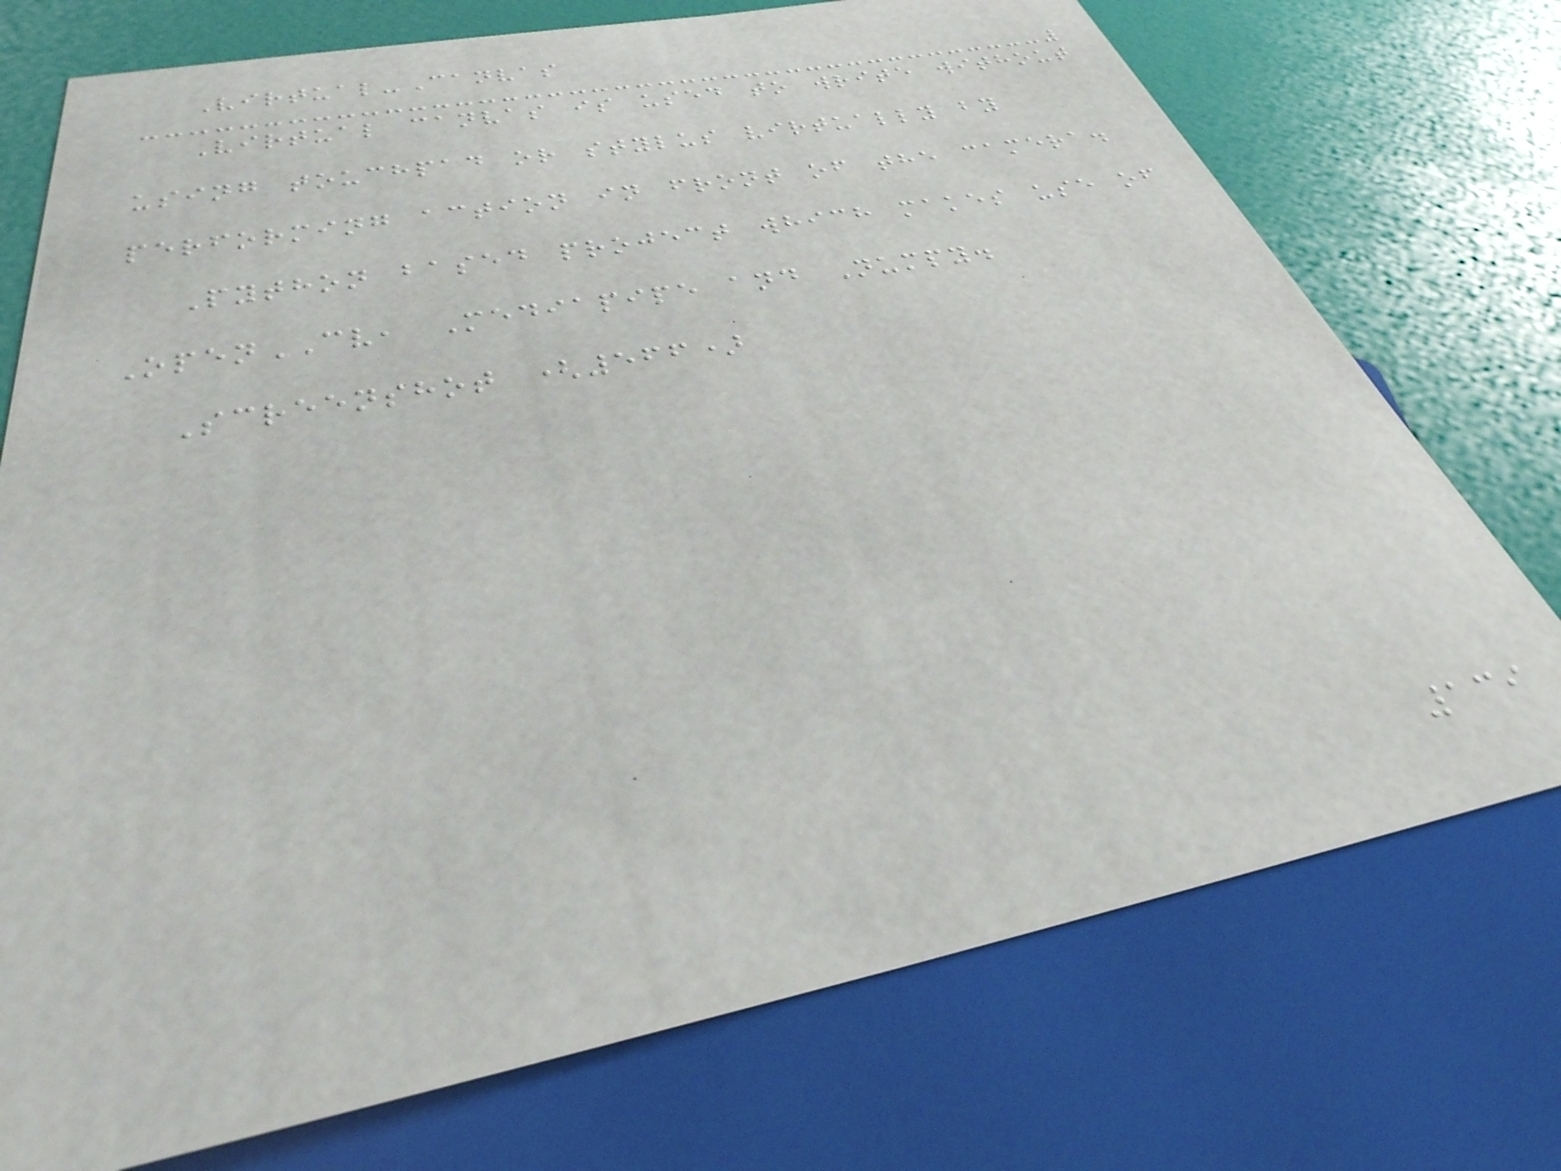Virtual-Canvas
Virtual canvas is used to write without
using touchpad or stylus virtually by
performing action in front of the camera.
Python based project which makes use of
OpenCV, Mediapipe and Numpy.
Screenshot (566)
139
